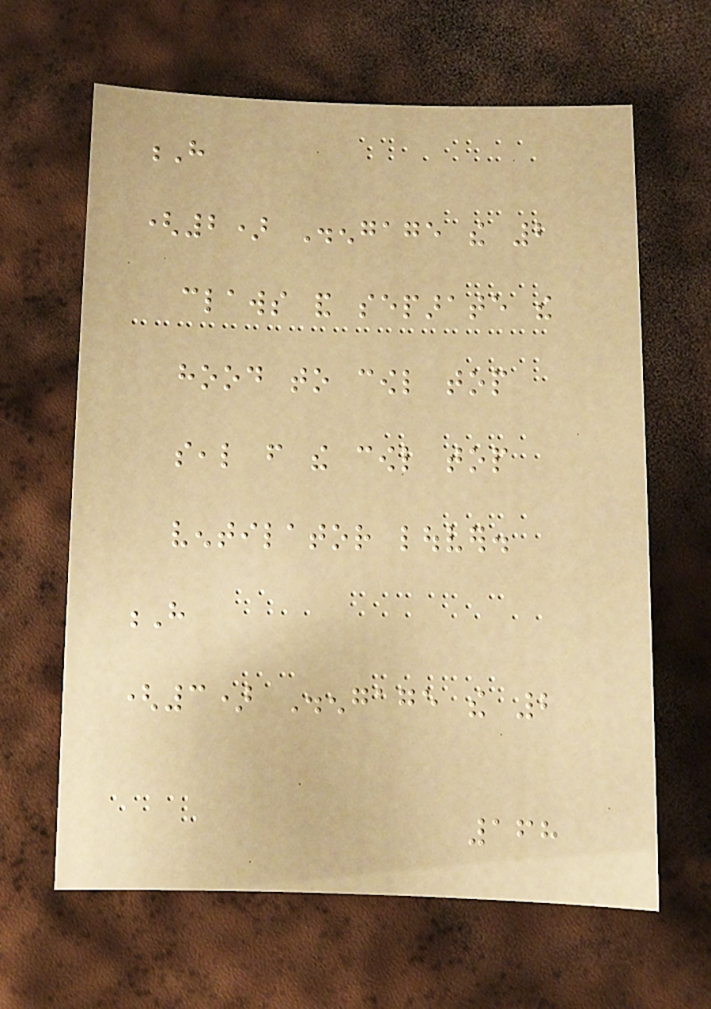H
(2) Disengage the 2
claws and separate the
hood to cowl top
seal from the cowl top
ventilator louver.
H
(3) Disengage the 2
168
